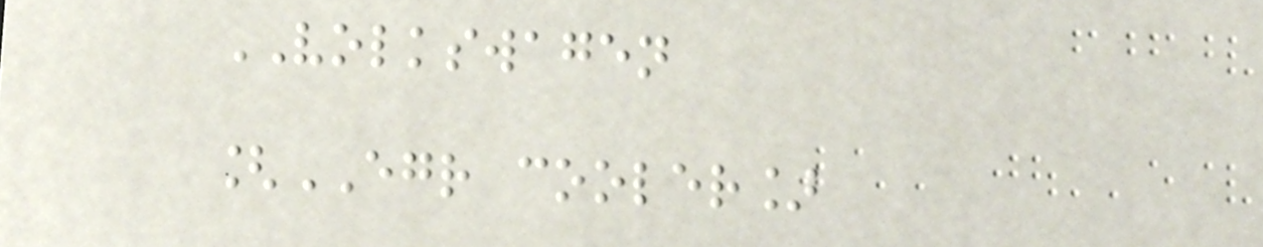VOLKSWAGEN
[EGR cooler]
